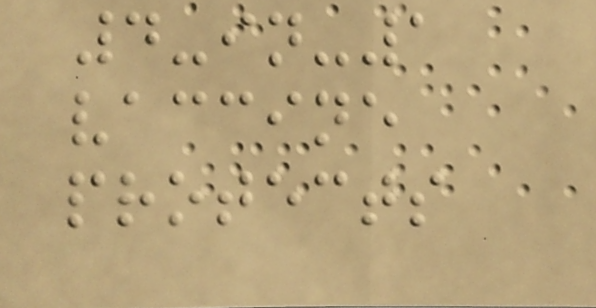4-in-1
vaccine
protects
